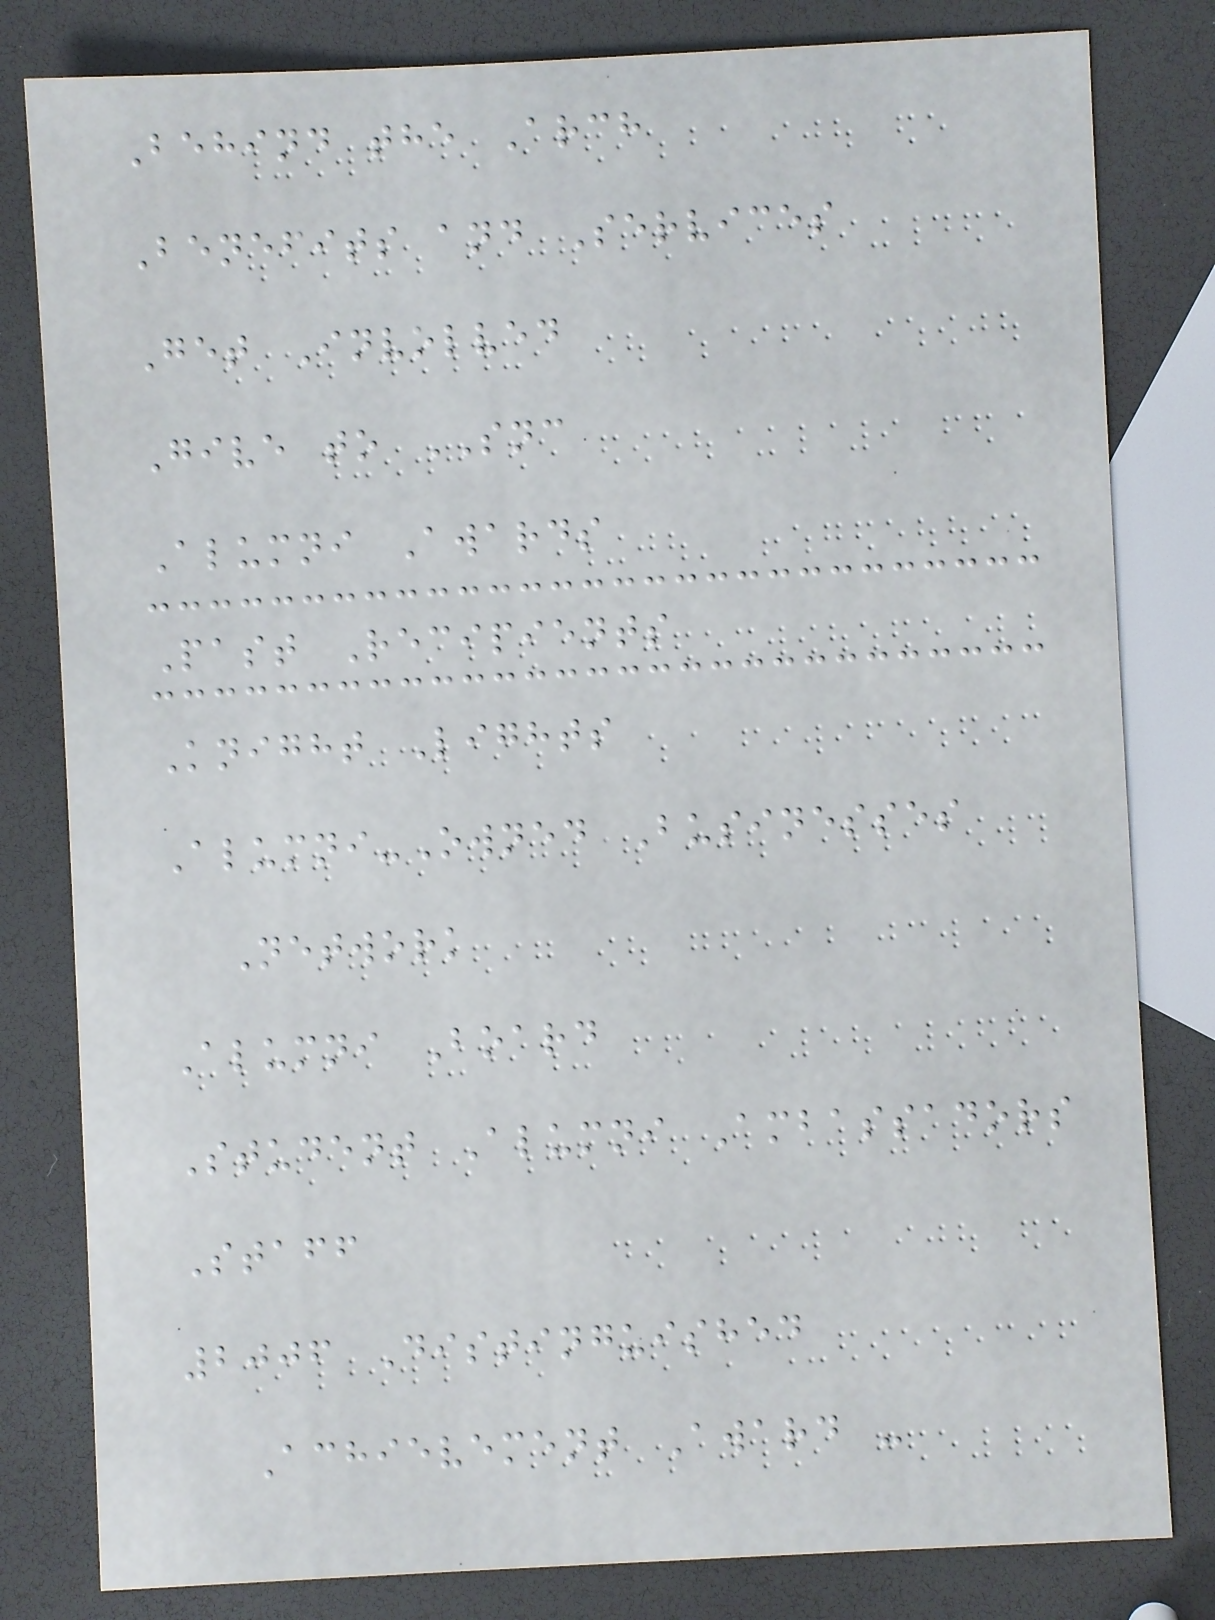Behind the Arch
Benefits and Services
Get Involved
Give to SNC
Alumni Awards
Past Recipients
Knight Lights
Alumni-Owned Businesses
Network
Alumni Board
Student Alumni Ambassadors
Staff
2006 Distinguished
Achievement Award -
